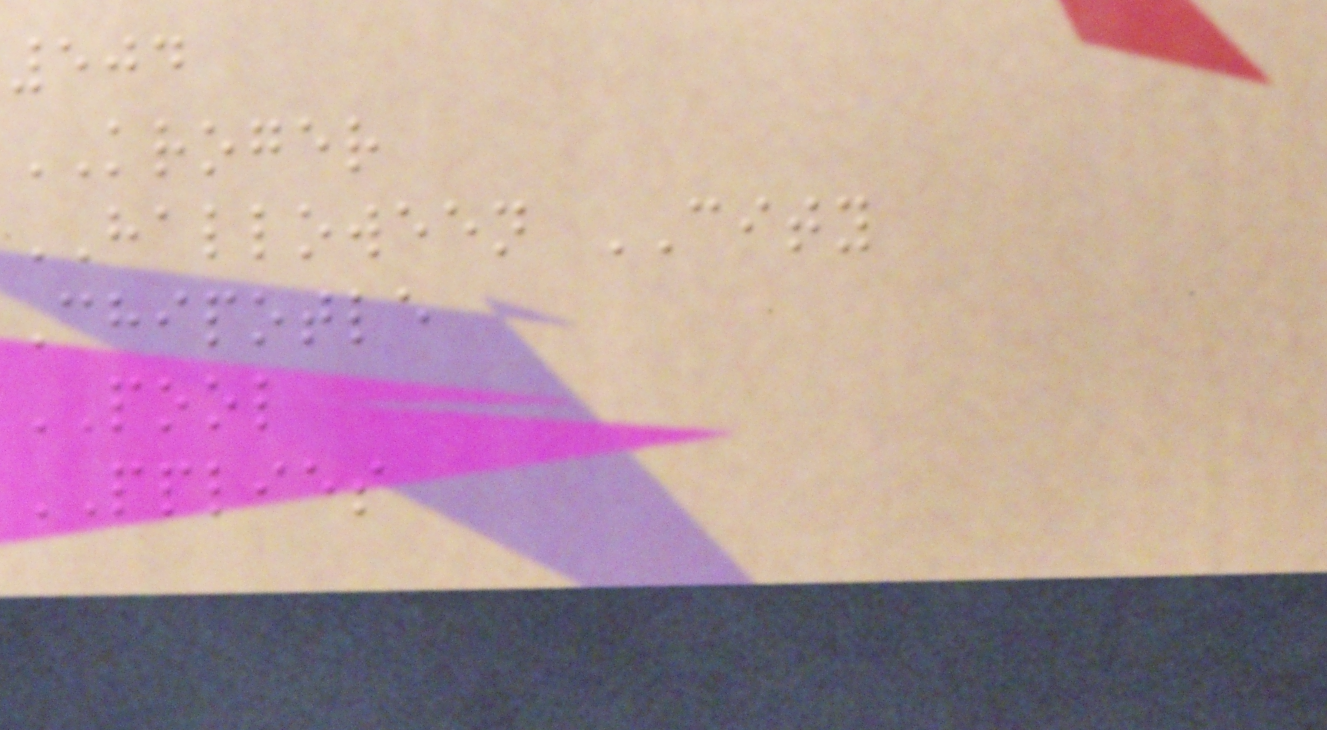504
KROGER
HALLOWEEN CITY
Chipotle
POOL
PPLIES
